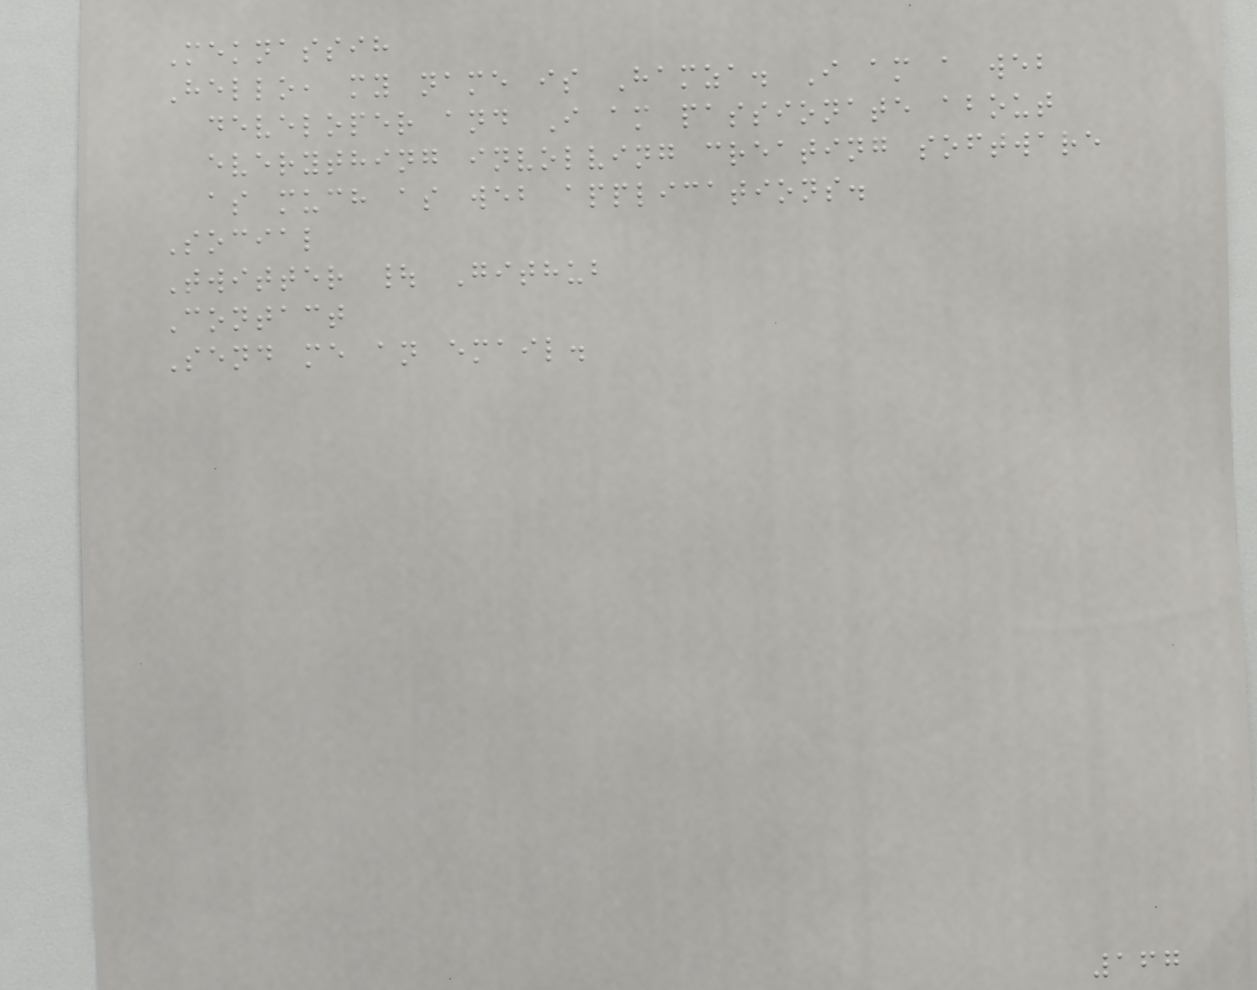Meknassih
Hello, my name is Hamza. I am a web
developer and I am passionate about
everything involving creating software
as much as web applications.
Social
Twitter | Github
Contact
Send me an email.
167
